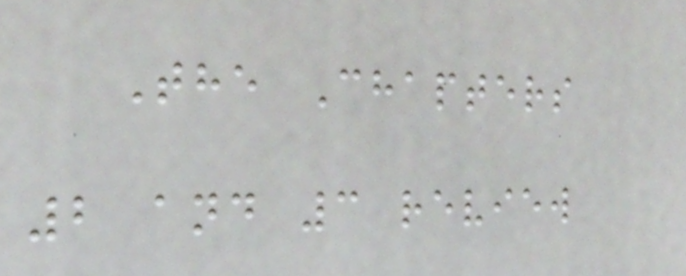The Chapters
2 and 3 review
